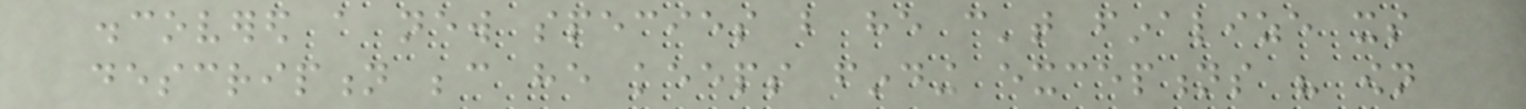discovered a new species but he can't finalize its
description because he keeps finding exceptions his own
